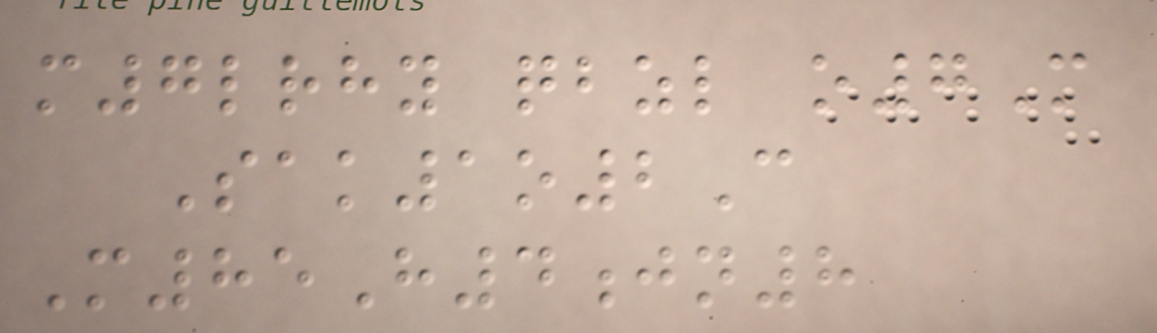m7lrhy qbzl o7M
Sak1o2C
M85H4jn8
